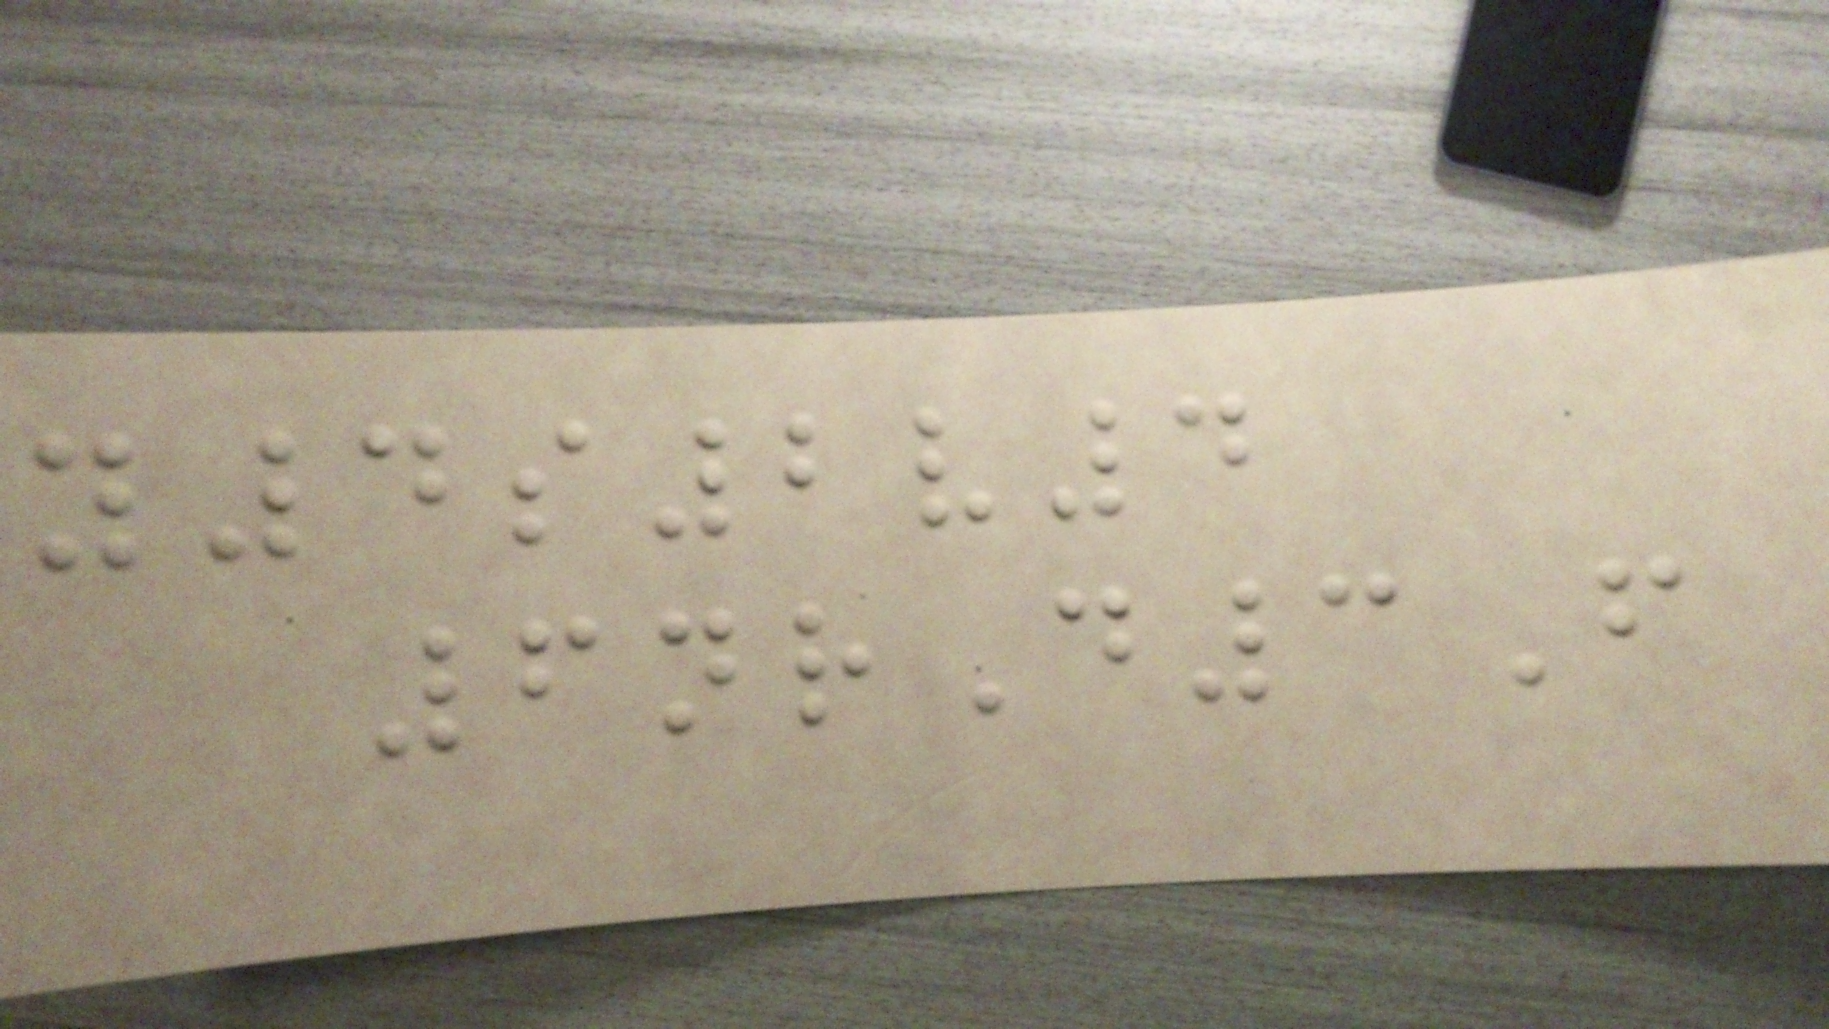y4s2v4
6nrD3F
